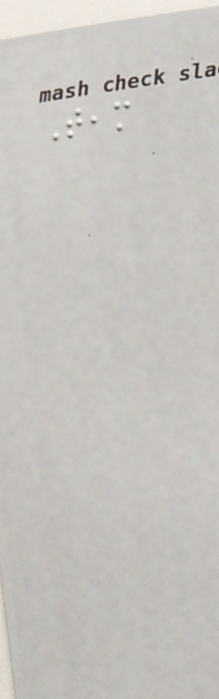Team
